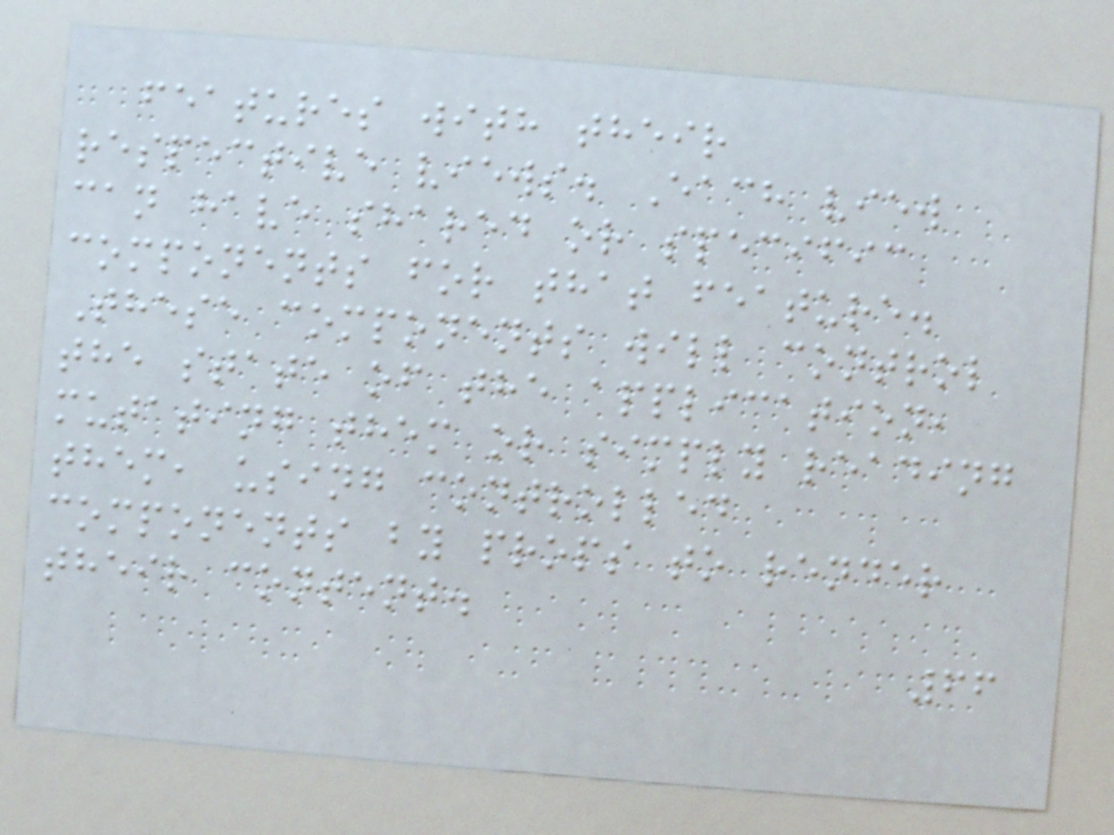features with their
respective views. Each view
can have shared or specific
components for that feature.
These components will control
the state of the application,
mutating them or simply reading
them, using controlled
components by props to render
their content.
66
